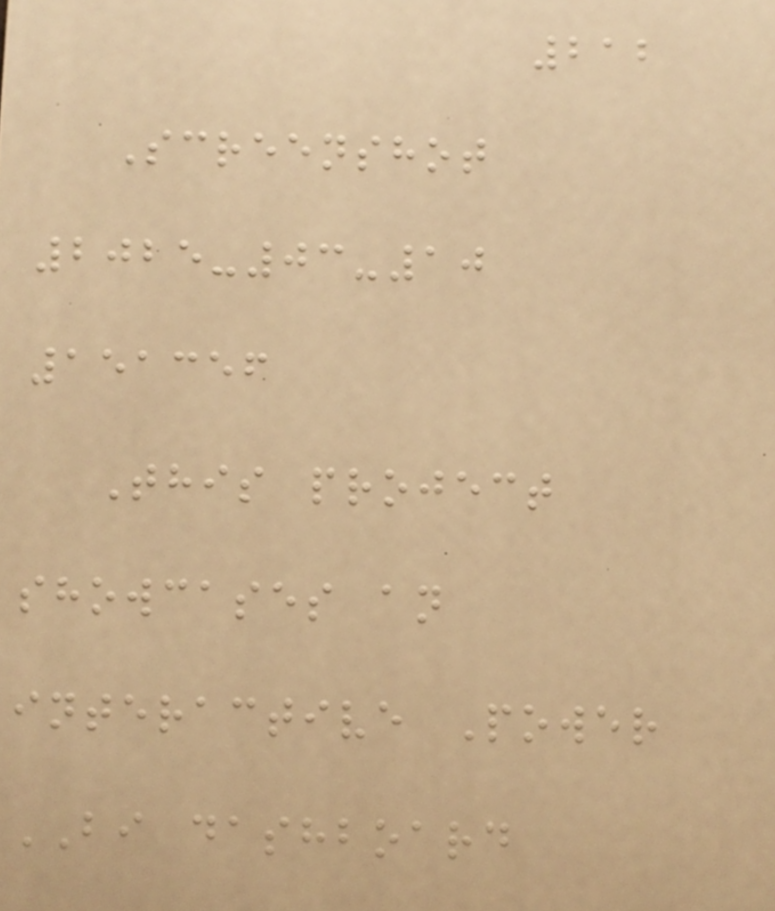212
Screenshot
2025-03-10
151356
This project
showcases an
interactive Power
BI dashboard
